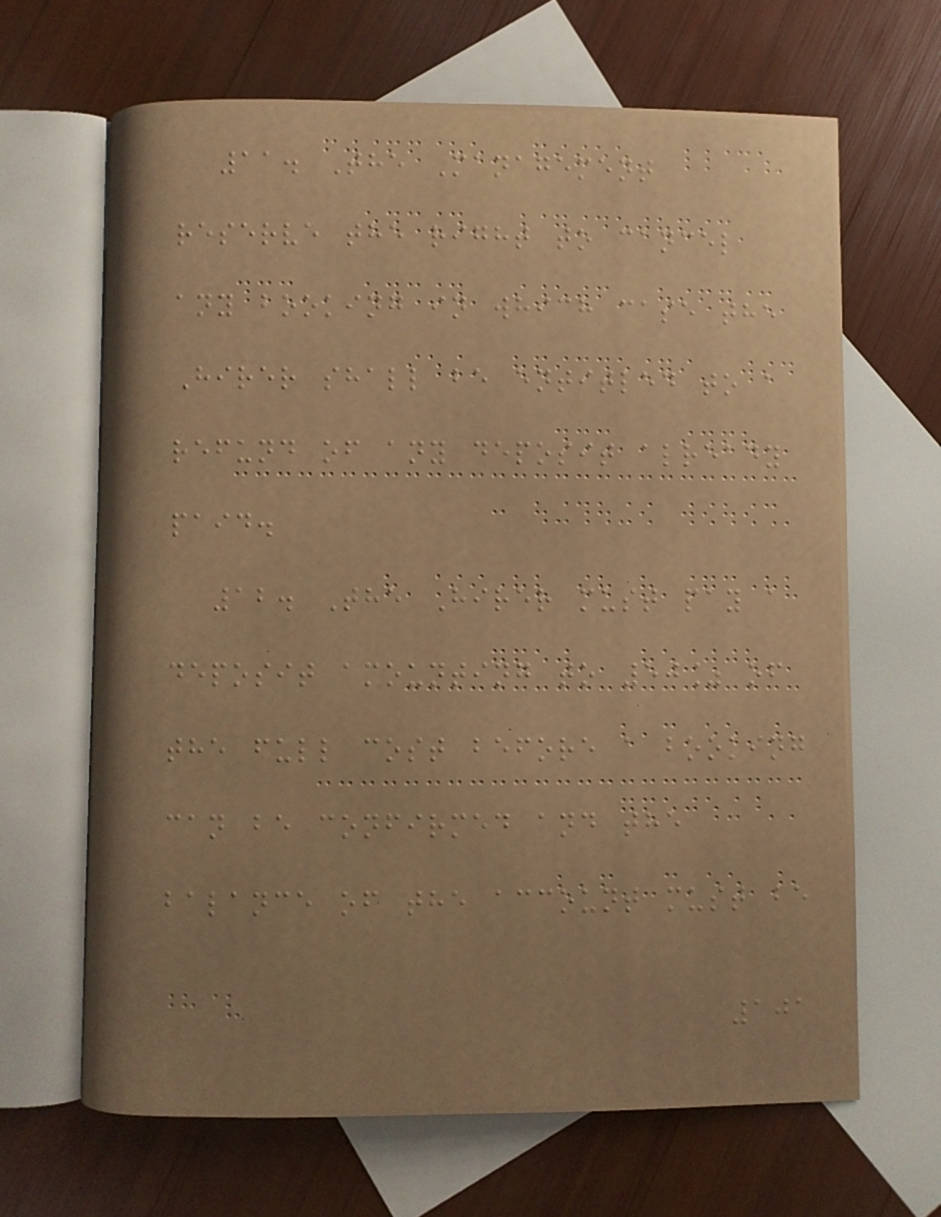11. The Management
reserve the right to cancel
any booking in which case the
Hirer shall be entitled to a
refund of any deposit already
paid.
12. The Hirer must pay a
deposit amounting to 50% of
the full cost before a booking
can be confirmed and the
balance of the account must be
101
